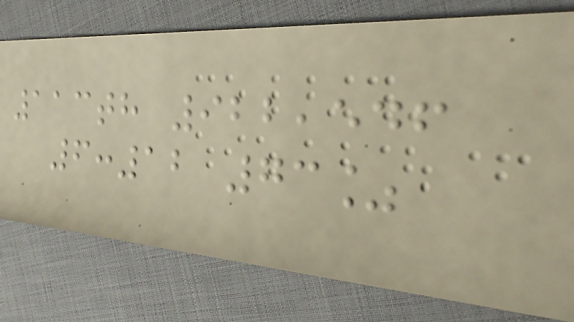113th 922,546
6:12 73%
